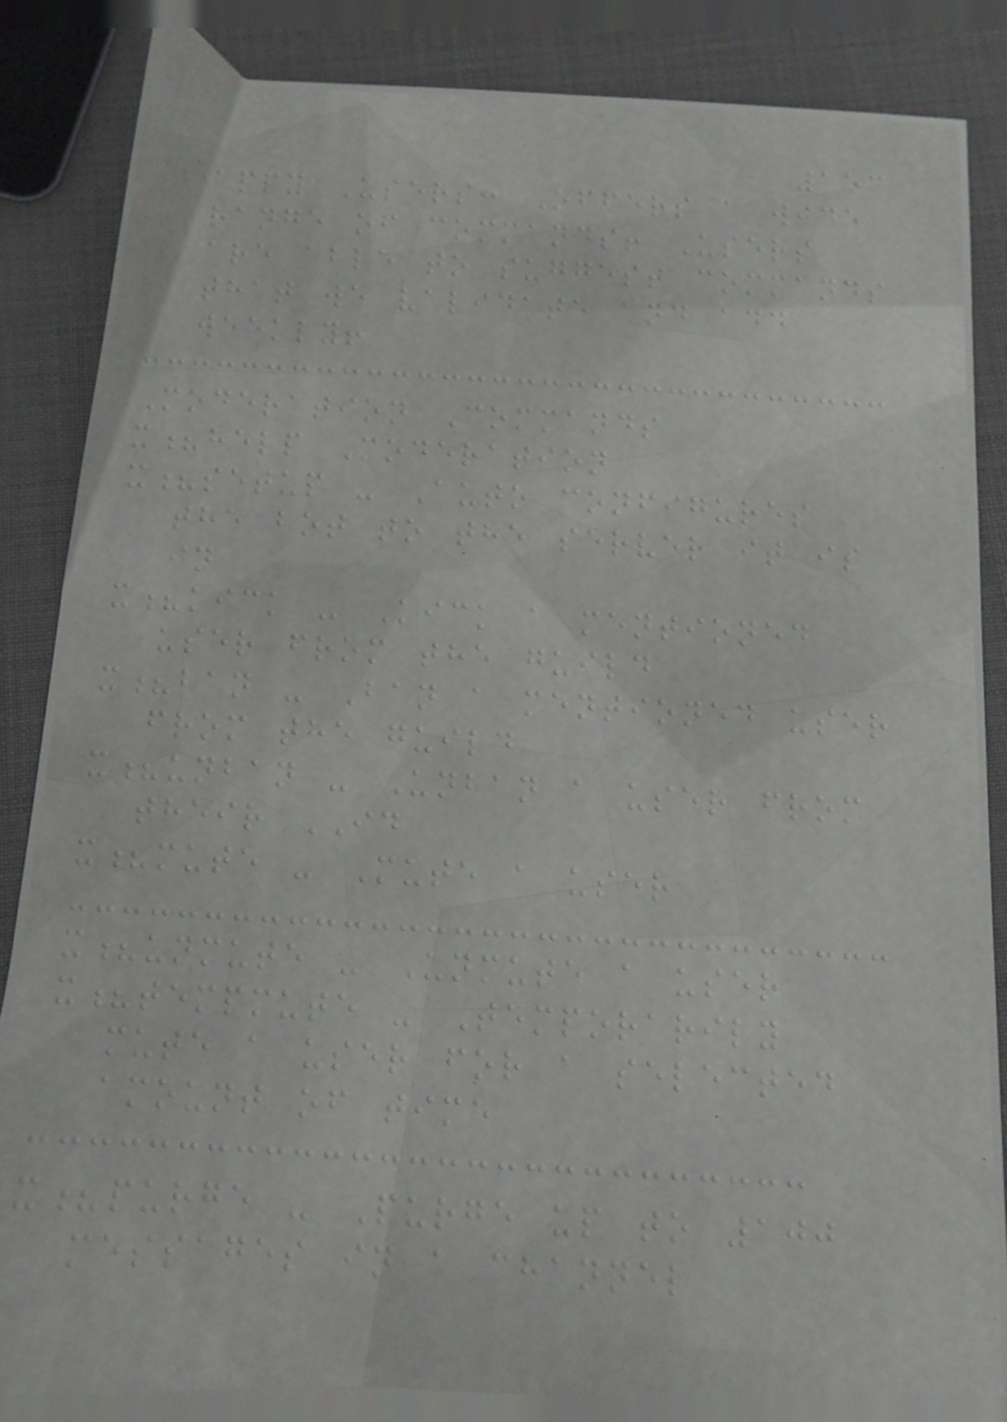153
Happy Users: Offers a wide
range of commands! Users
are able to suggest commands
that we validate and add
weekly!
Moderation Commands
x?help Moderation
x?setup - Auto configures
the bot to the server it is
in
x?kick - Kick a mentioned
user from the guild
x?ban - Ban a mentioned user
from the guild
x?unban - Unban a user from
their ID
x?mute - Mute a user
x?unmute - Unmute a user
x?tempmute - Temporarily
mute a user for a selected
amount of time
x?purge - Purge up to 100
messages in a channel
